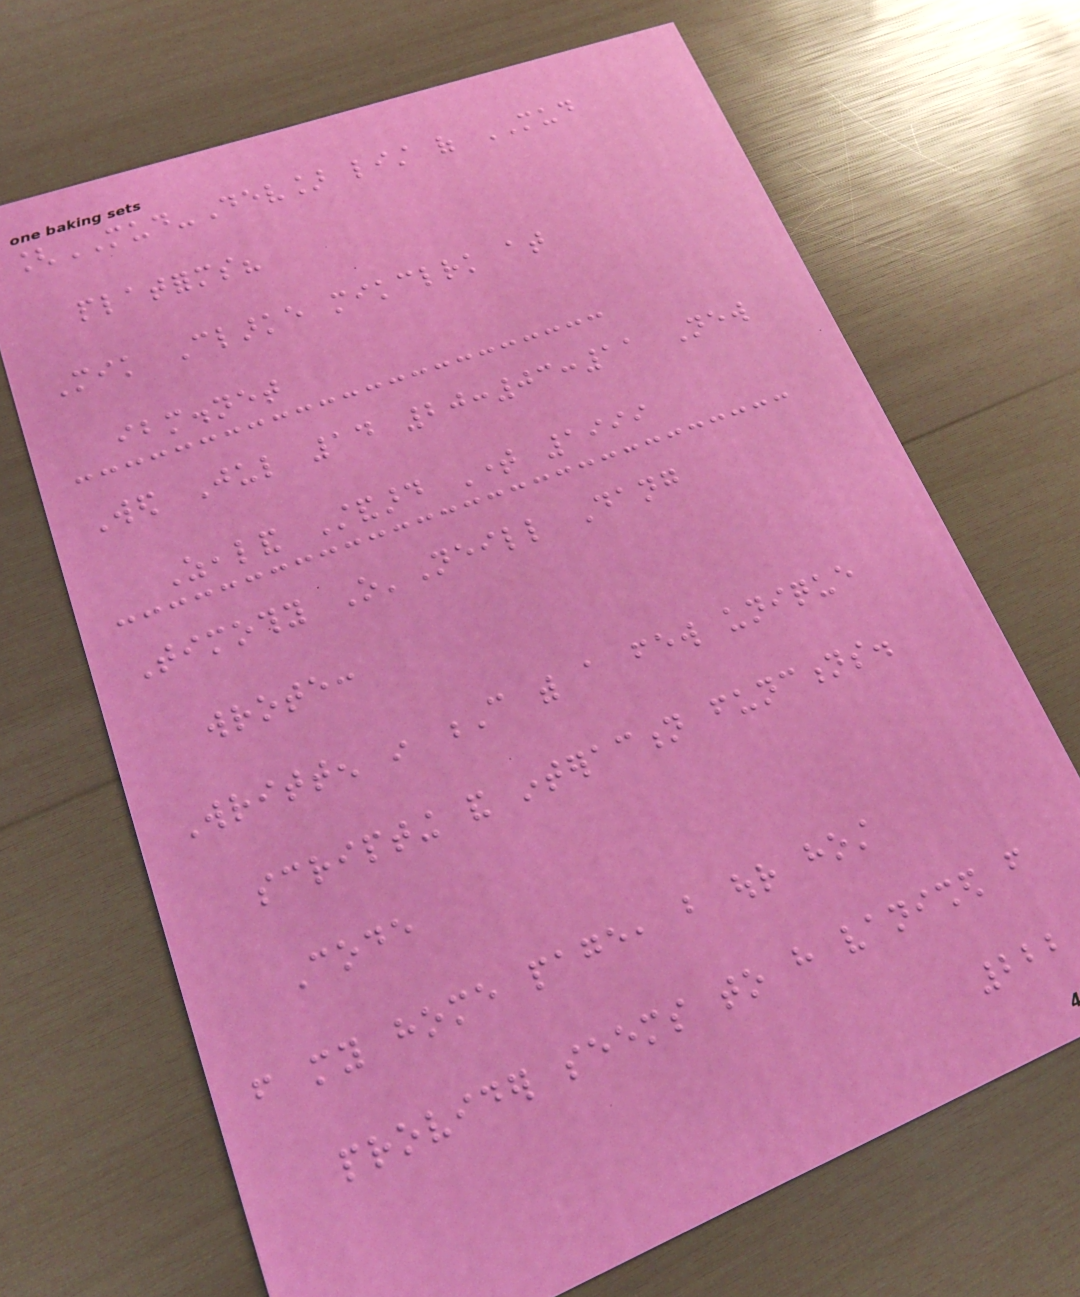[MUD-Dev] list of MUD
platforms?
Mik Clarke mikclrk at
ibm.net
Wed Jul 14 20:03:11 New
Zealand Standard Time 1999
Timothy O'Neill Dang
wrote:
Written in C with a few unique
scripting and interaction functions.
Code
from my home page, but our host
provider seems to have vanished from
222
